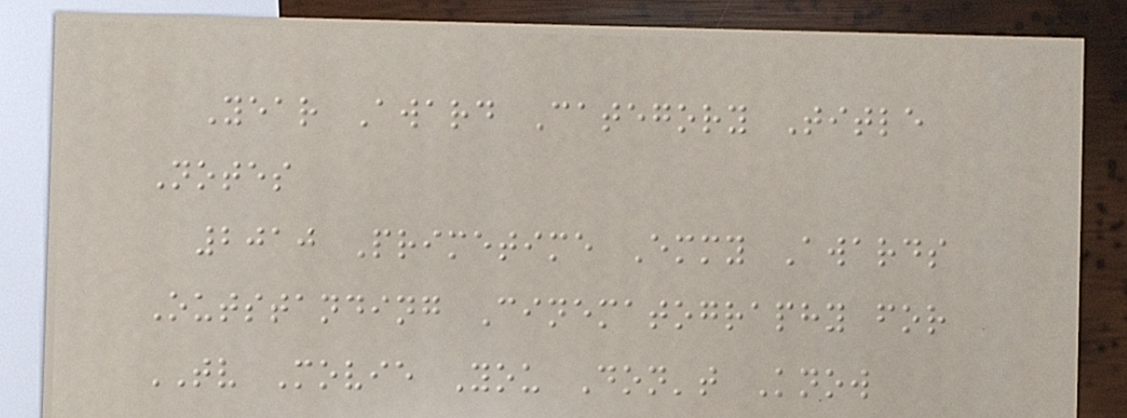Year Award Category Title
Notes
2010 Primetime Emmy Awards
Outstanding Cinematography for
TV Movie You Don't Know
